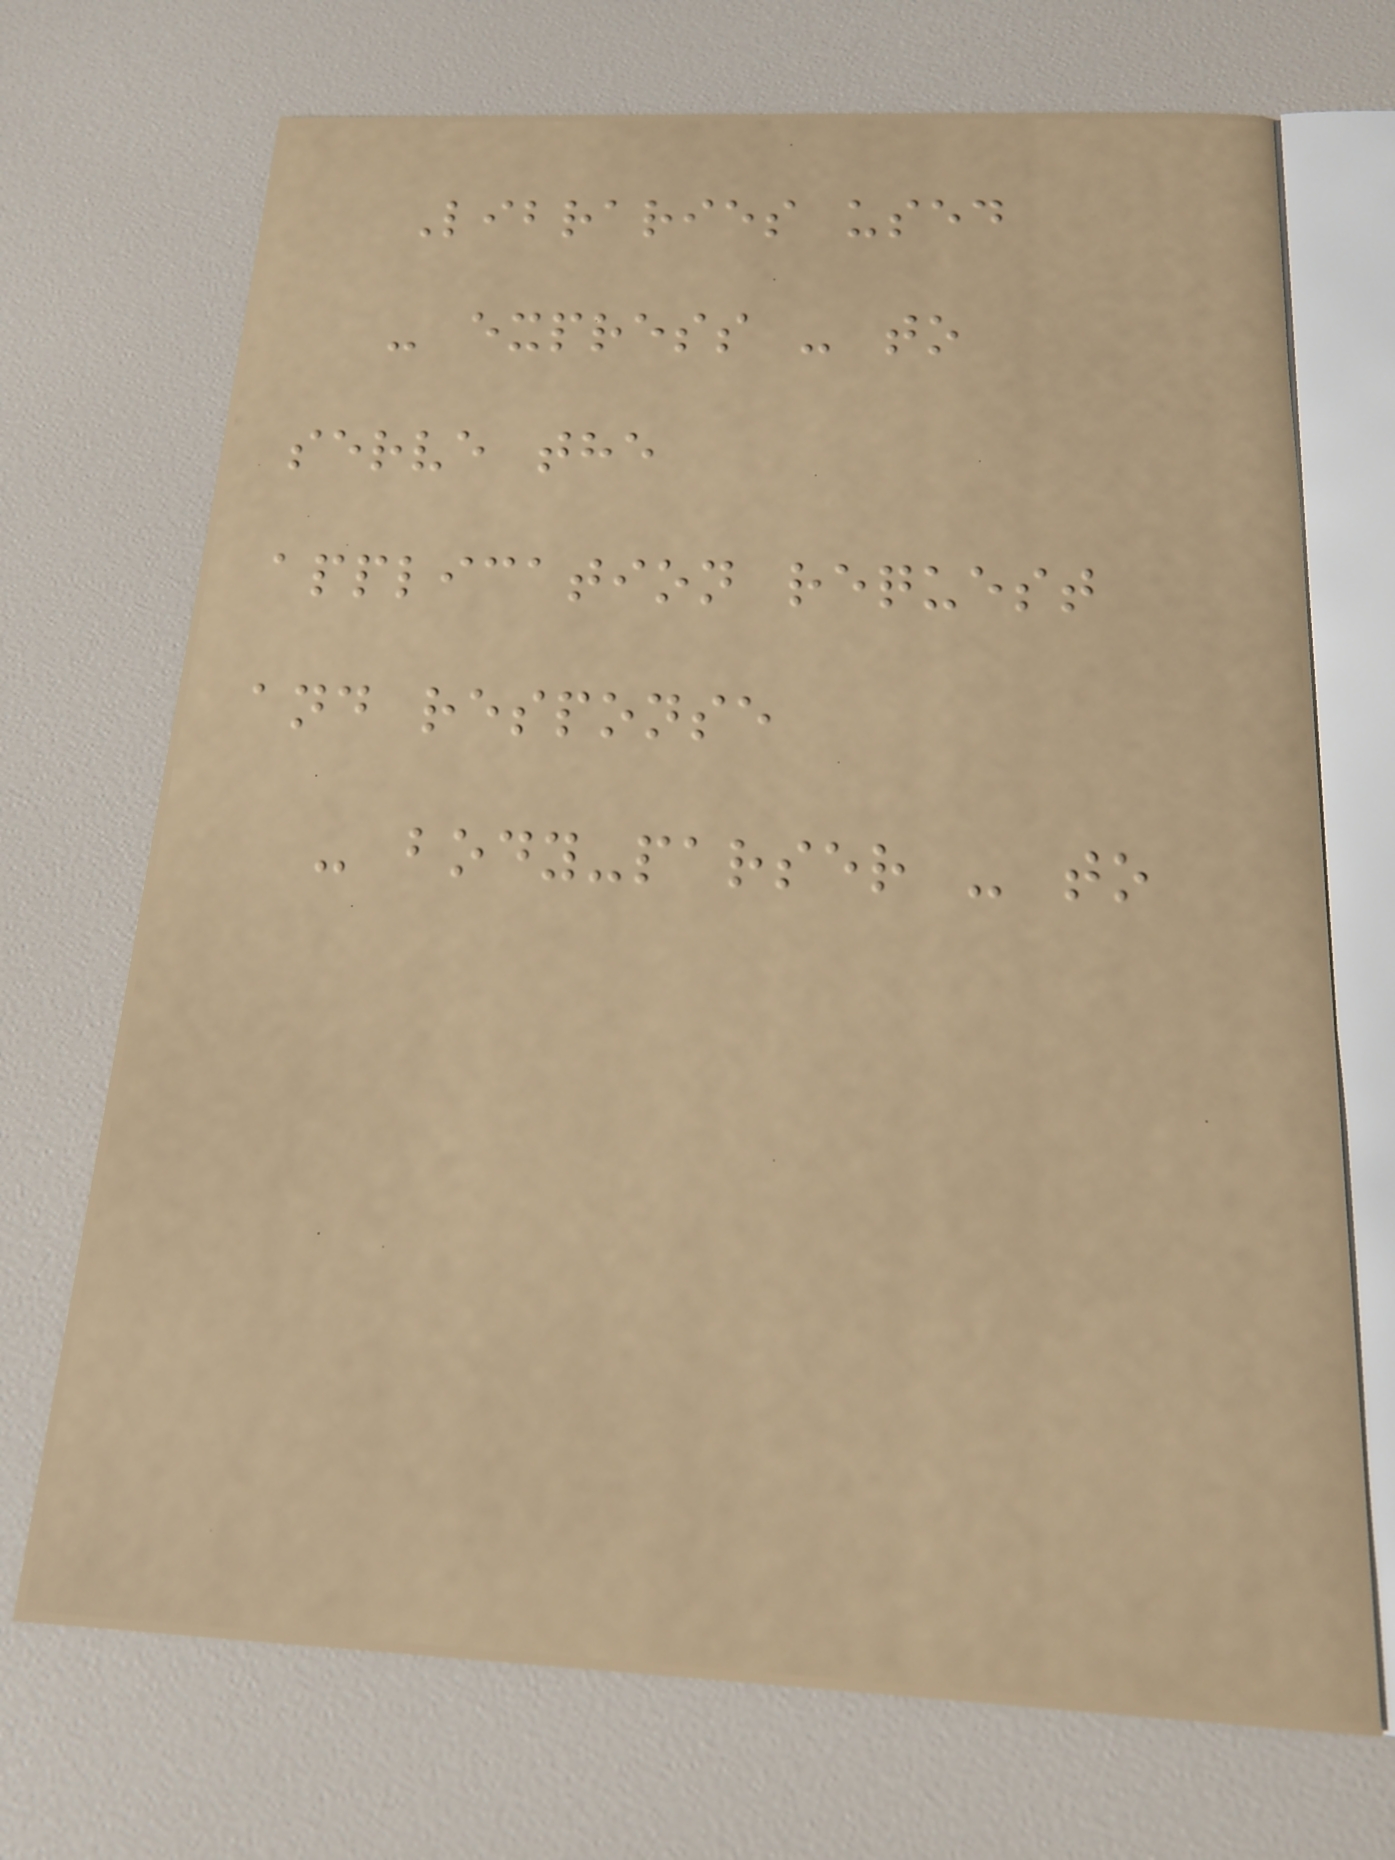Libraries used
- express - to
serve the
application request
and response
- body-parser - to
